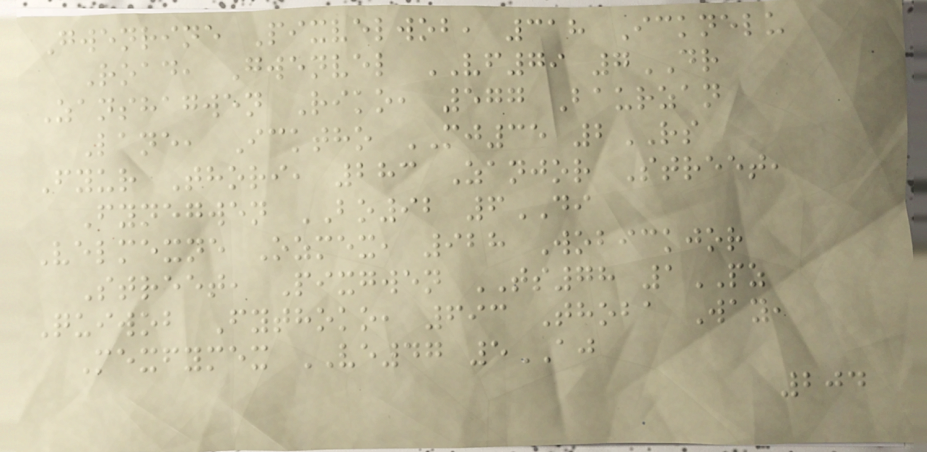Gwenrine Pixvelwob, 318 Icknelu
Road, Gwenvel VF79 7DR
Zanshagwen Riko, 577 Baurzan
Lane, Icktho MJ35 2RS
Fyur Thori, 283 Zanjor Street,
Fynegwen BO92 6DI
Velmexne Ozmex, 928 Wobickjor
Street, Pixgwen TS78 1PZ
Quiwob Fythoko, 693 Thoba Way,
Mexfymex VE47 5AJ
204
